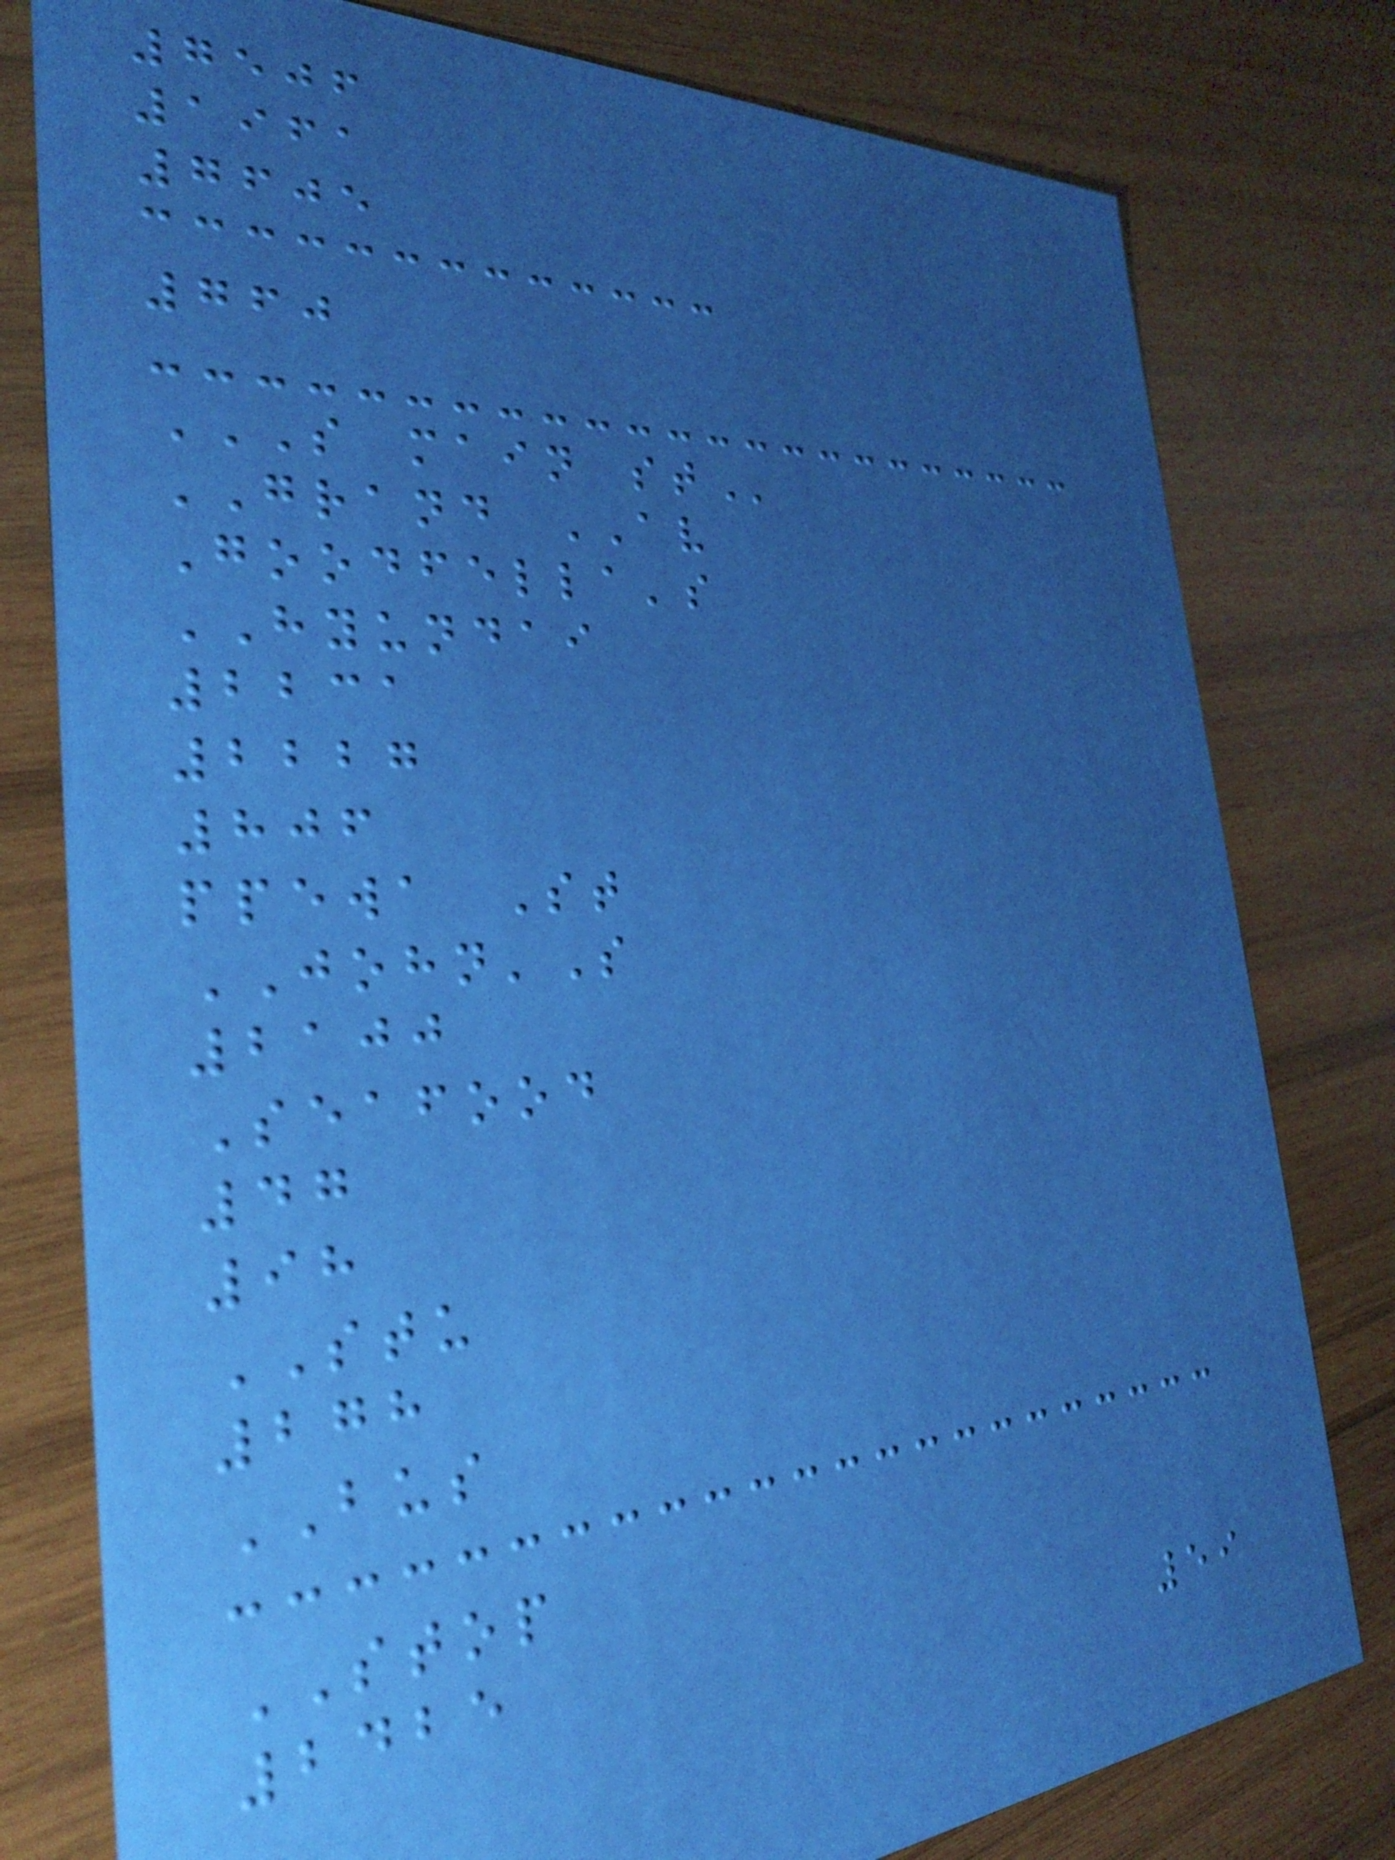7506
1961
7605
760
S MAIN ST
GRAND AV
Goodfella's
HYUNDAI
2231
2227
806
ppewa St
JOHN'S
2100
Seafood
47
98
STU
278
BUS
STOP
2425
59
